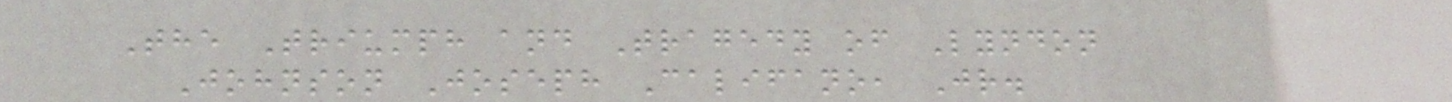The Triumph and Tragedy of Lyndon
Johnson Joseph Califano, Jr.
